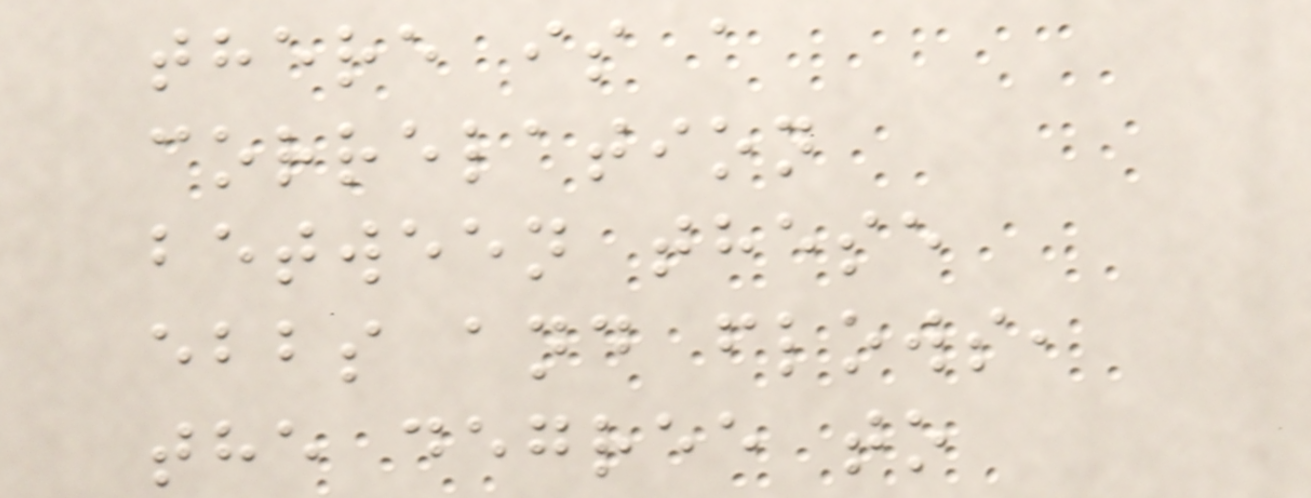there is a
correlation
between these
ebbs and flows,
the degree to
